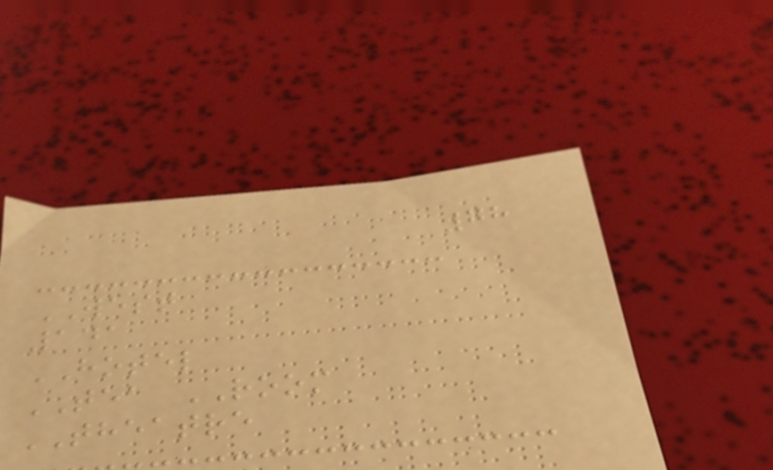78
WEST
141
HOTEL
TEA ROOM
THEATRE
